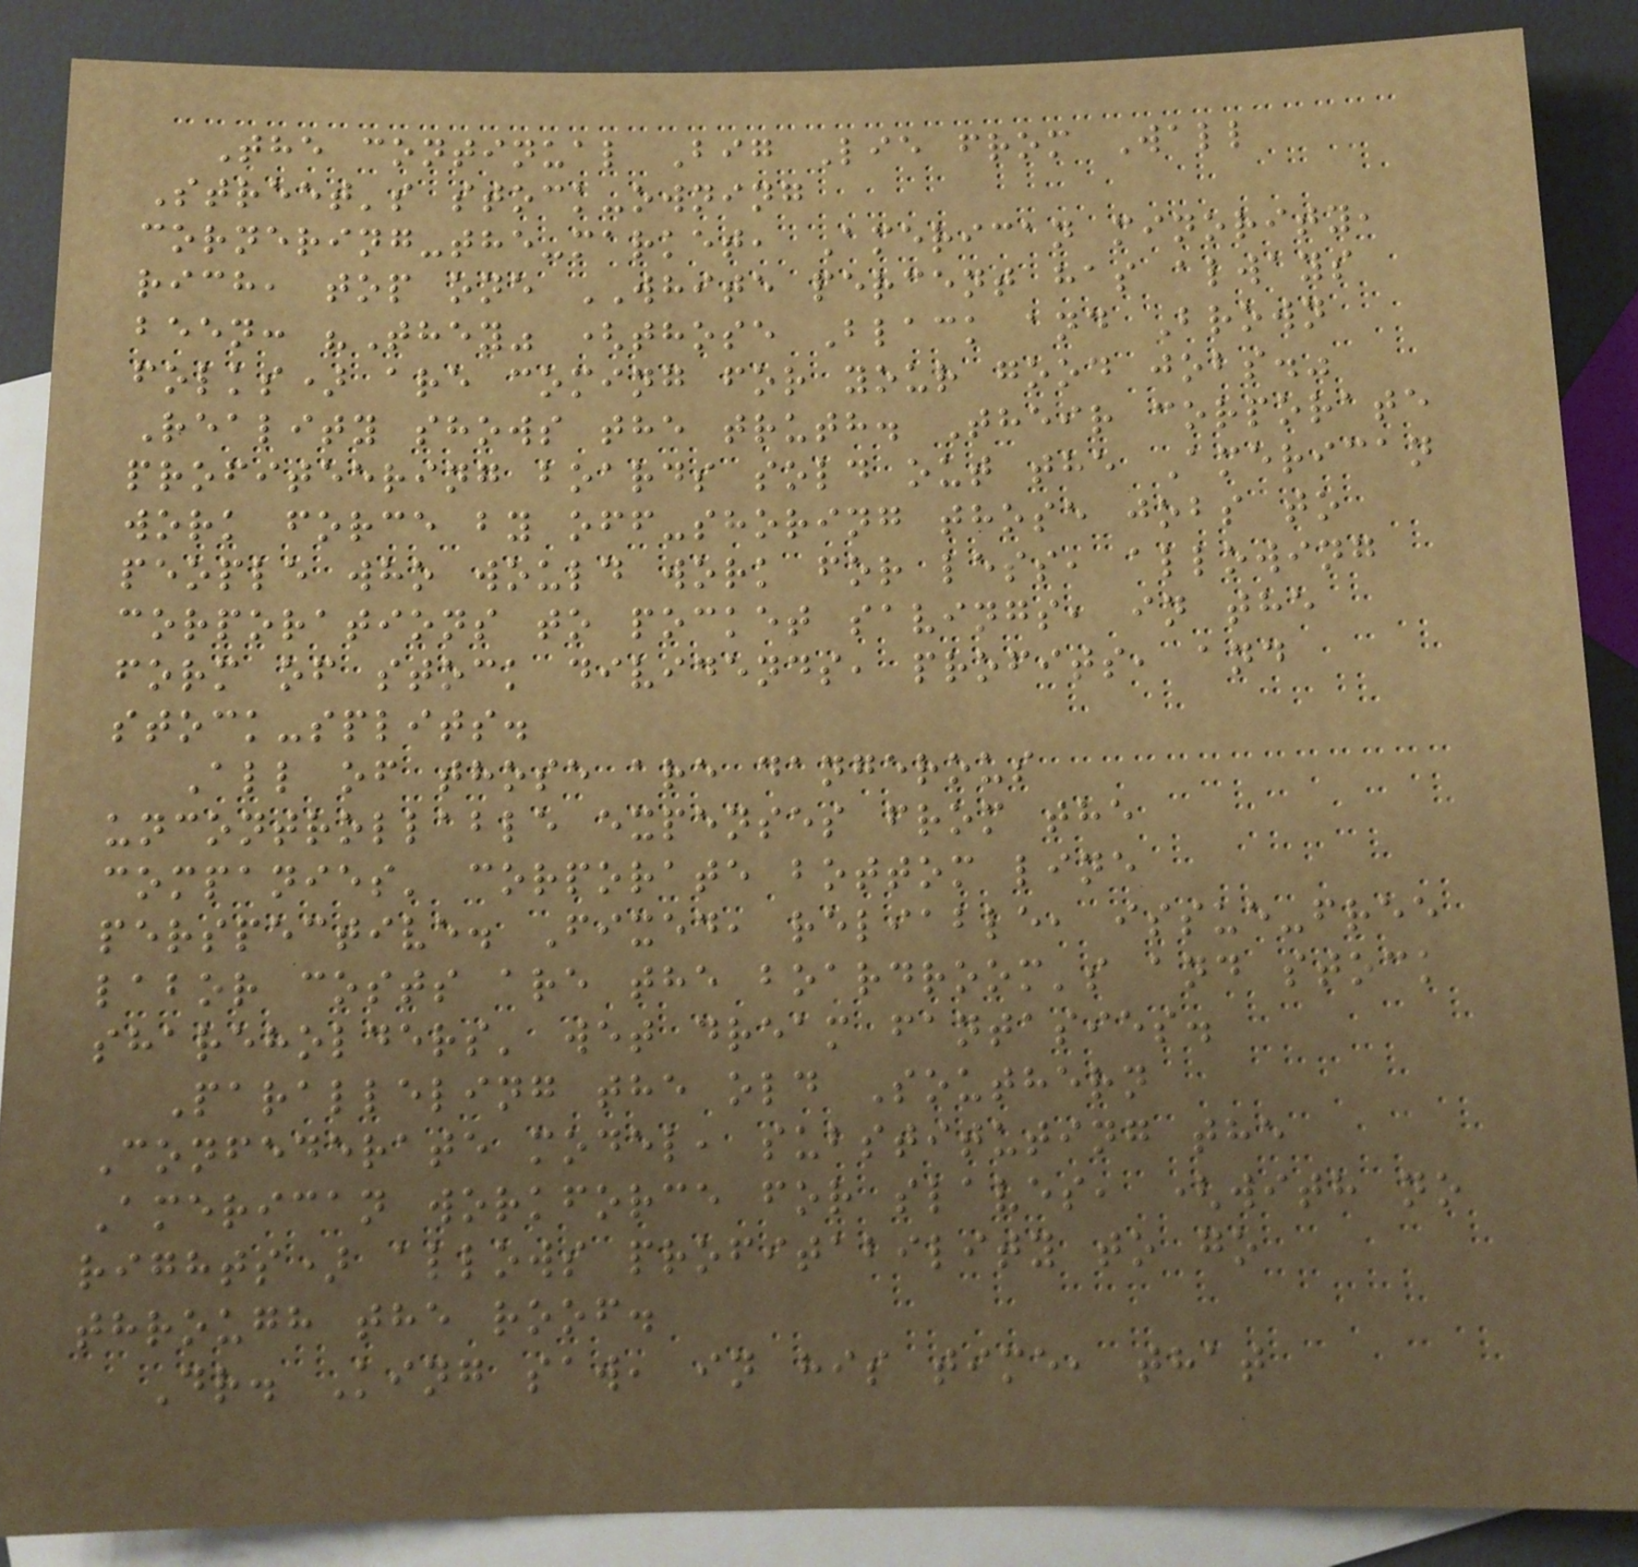The continual Big Lie from Wall
Street's stock-owning
cornering-the-market, American minority,
rich, top one WHITE percent has always
been: "They" (those Black and Brown
folks) are coming for your good jobs."
Reality shows the truth. Their corporate
profiteering boards sold out the American
work force by off-shoring those jobs to
people who would work for less, allowing
corporations to pocket savings, in the
form of stock dividends, profits, and
stock-splits.
All of those are dangerous
uncontrollable expenses from the
companies' corporate bottom line
perspective. Fixed, reliable, issue-free
labor costs are the boardroom's and stock
shareholders' wet dream fantasies.
Paralleling the old Southern
Confederate model, substituting the
American workforce for slaves, (with no
rights) allows profitability to go
through the roof.
Dr. King saw, in his time, that
